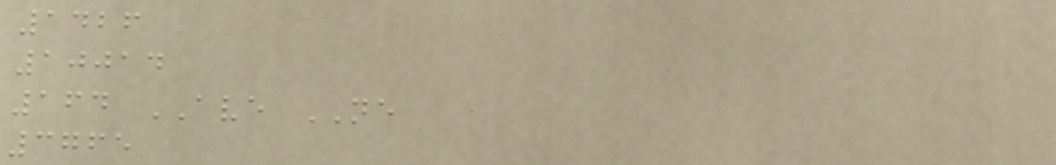1426
10014
164 AVE NE
3765
